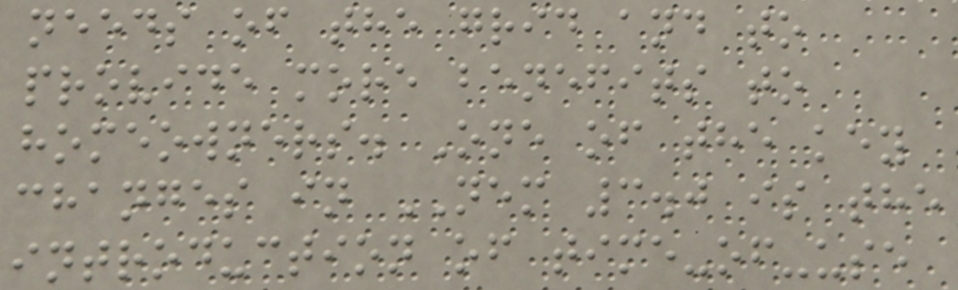needs of the grid and to
provide more benefits to
homeowners. One of the key
changes in NEM 3.0 is the
introduction of time-of-use
